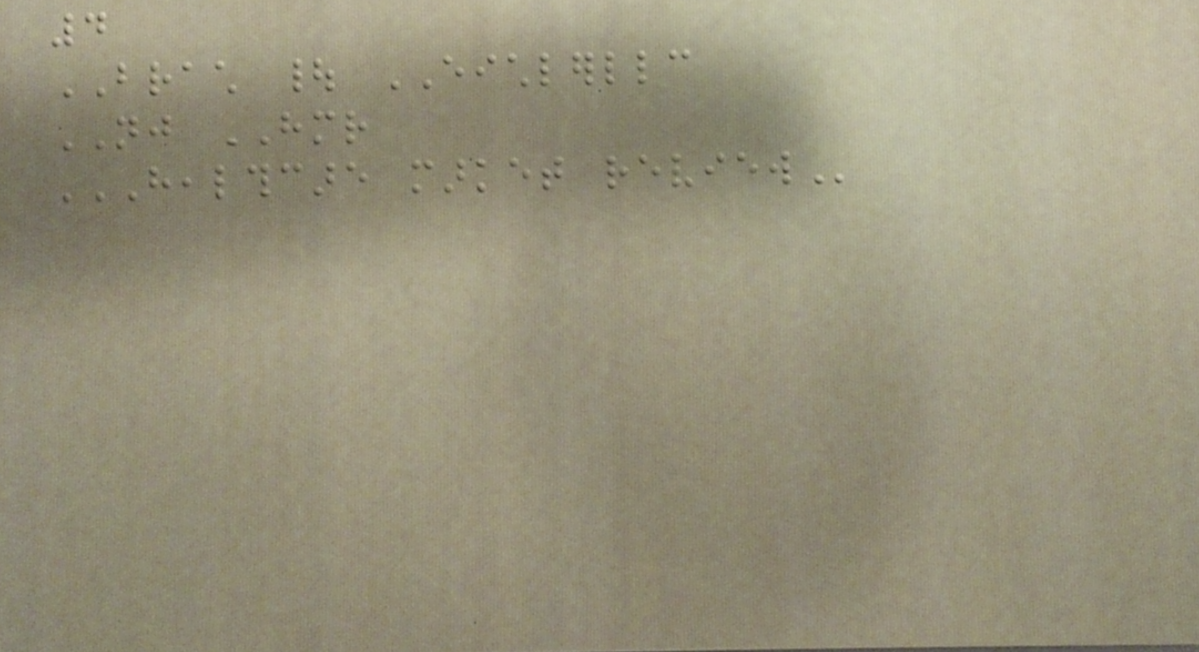4
BRACH | EICHLERLLC
NJ HMR
HEALTHCARE MARKET REVIEW
